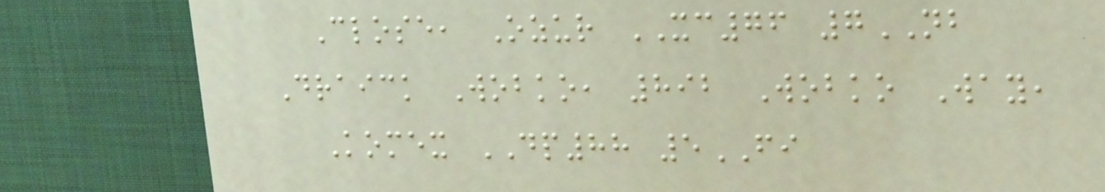Close, Ozur XC76 7NB
Draick Wobko, 892 Wobko Way,
Komex DP88 5FI
